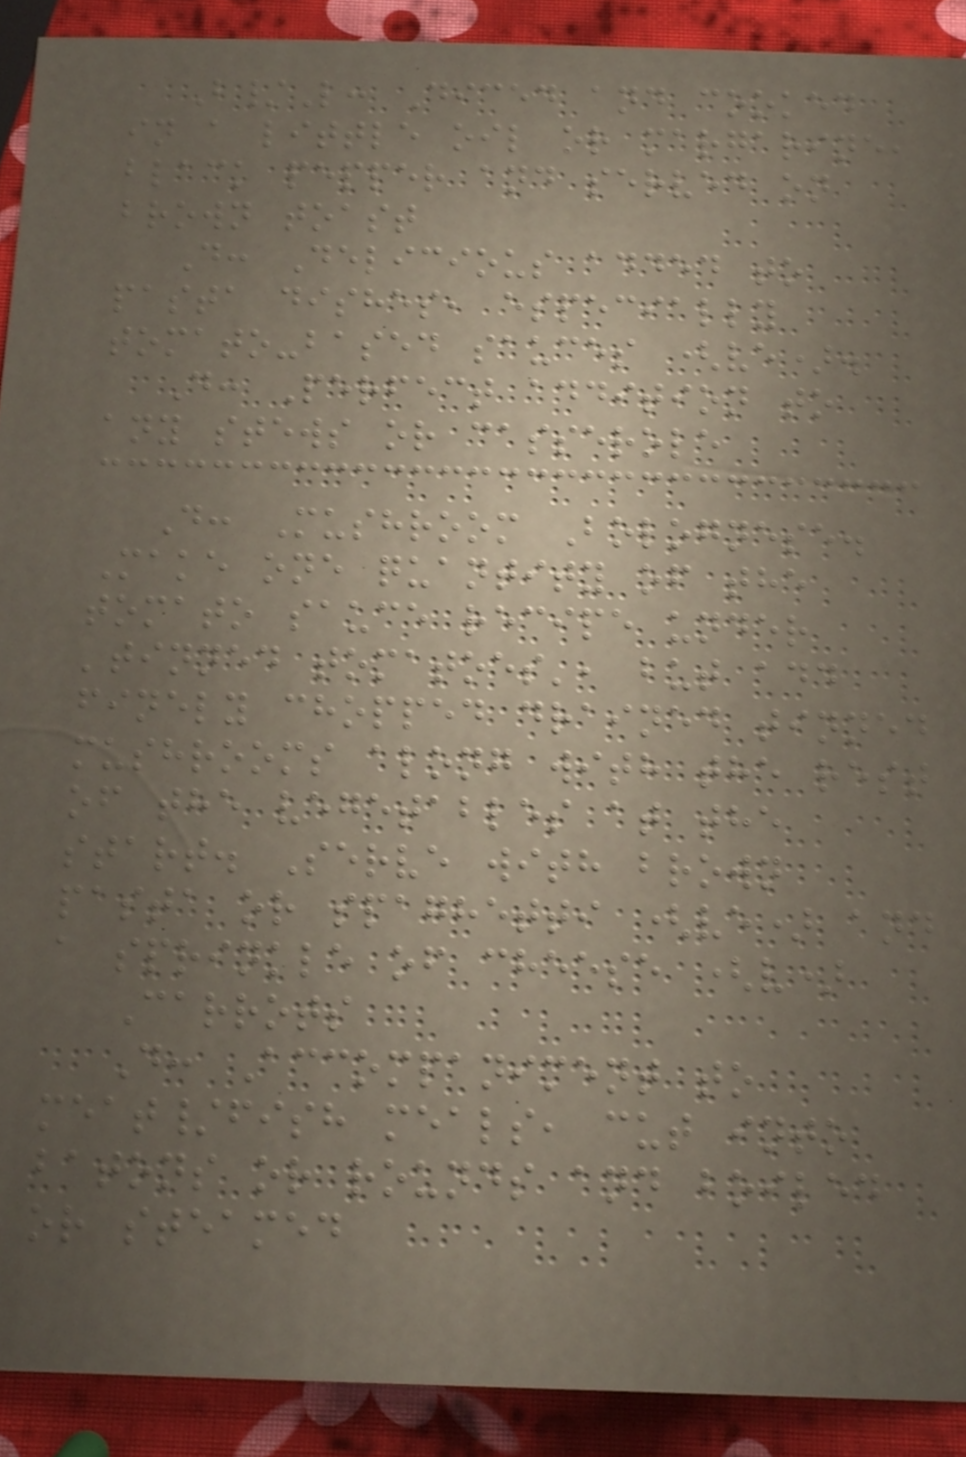B/L: Diced and cooked
in a little oil or margarine,
black pepper and served on
brown toast
D: Delicious added to
pasta dishes, especially
tomato-based sauces (ve).
D: Perfect addition to
any stews or casserole
D: Mushroom Bolognese.
Make one quantity of the
tomato sauce recipe under
'tinned tomatoes', but add
finely chopped drained tinned
mushrooms along with the rest
of the vegetables at the
start. Serve with brown
pasta or spaghetti (ve) and
a sprinkle of cheese (v)
Carrots
D: Accompaniment to
meat/fish meals, cut into
batons or rounds and boiled
or steamed
